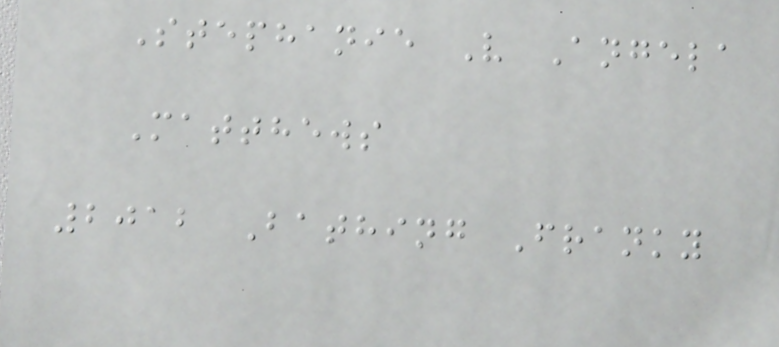Stephanie V Angela
Matthews
2012 Bathing Franky
